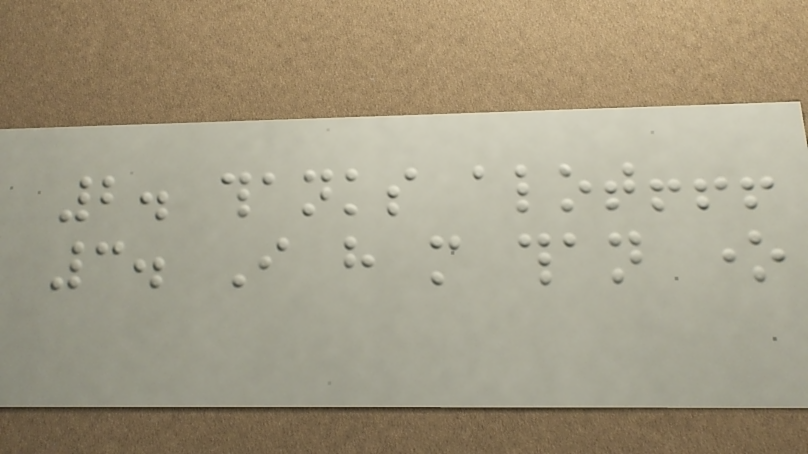2. thanks alot!!!
3. I have more than one
